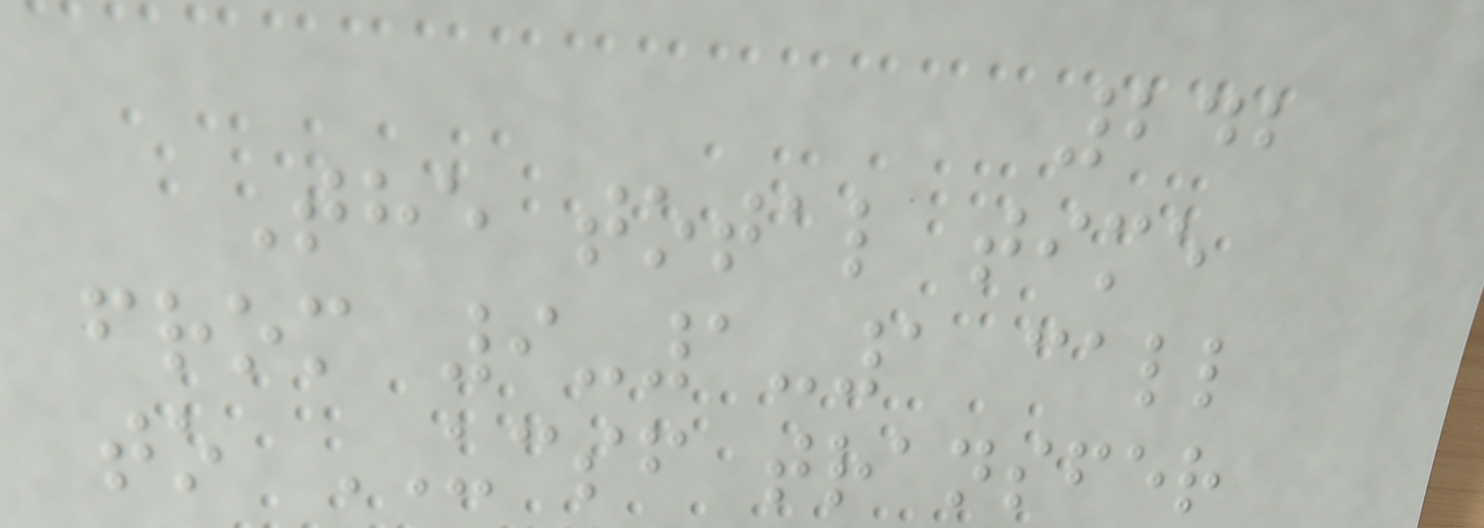242
The total time
from 9-1-1 call
to UCSF transfer
